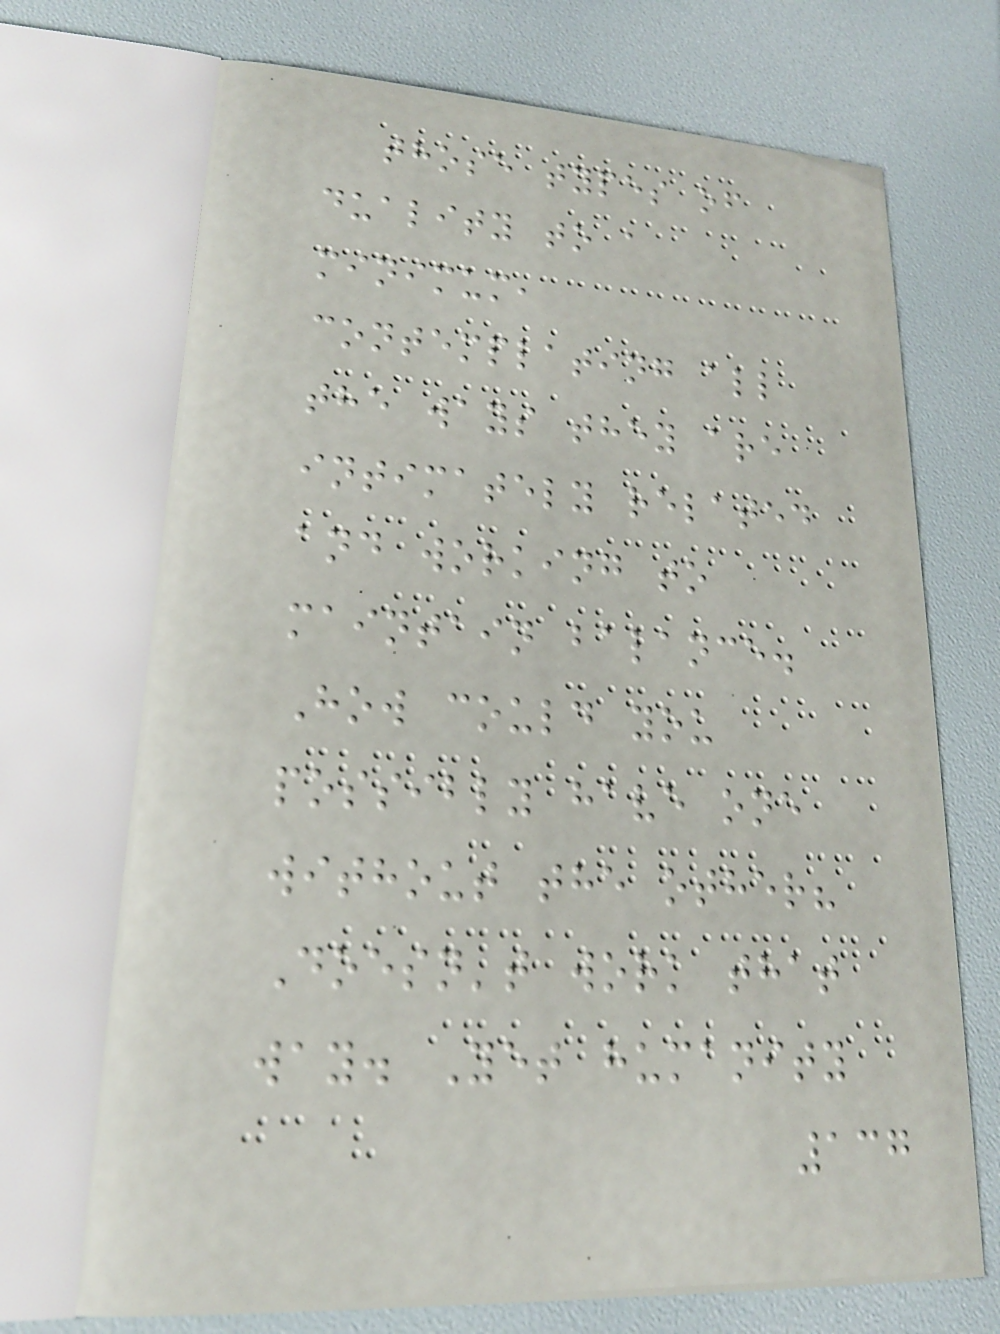those types of
duality to a
minimum,
contemplating all
the ways they are
intimately related
and working to
maintain balance.
How could you
possibly have one
without the other?
Doesn't work that
way. Yet humanity
137
